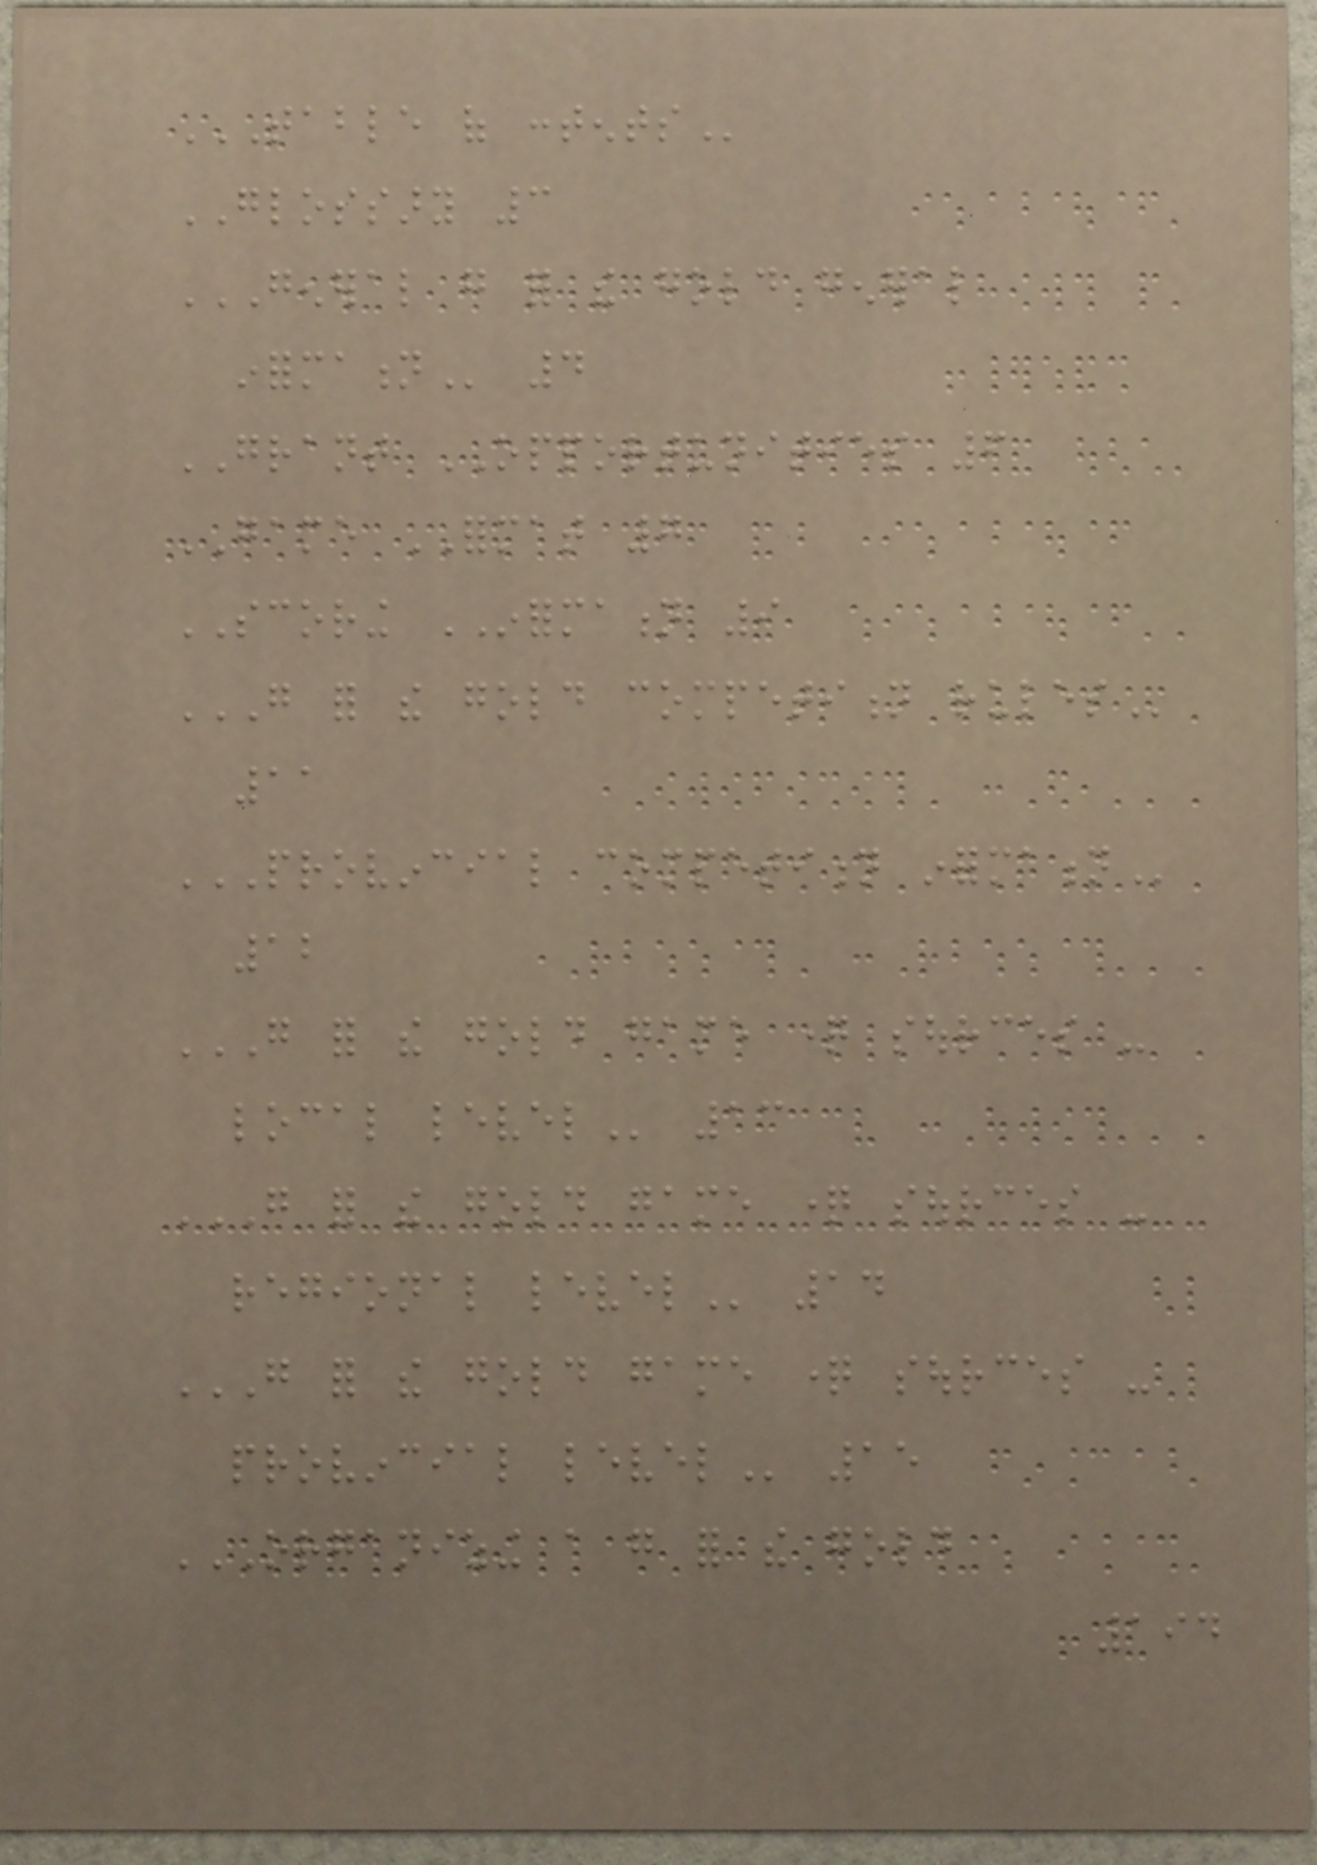TABLE OF CONTENTS
GLOSSARY 3
GENERAL GO FOR THE GOLD GENERAL
INFORMATION 4
GRANT OPPORTUNITIES 6
GAME FORMAT 7
SCORING INFORMATION 9
GO FOR THE GOLD COMPETITION RULES
11
PROVINCIAL COMPETITION INFORMATION
12
GO FOR THE GOLD GAME QUESTION SOURCES -
LOCAL LEVEL 13
GO FOR THE GOLD GAME QUESTION SOURCES -
REGIONAL LEVEL 14
GO FOR THE GOLD GAME QUESTION SOURCES -
PROVINCIAL LEVEL 15
ORGANIZING A GO FOR THE GOLD
194
